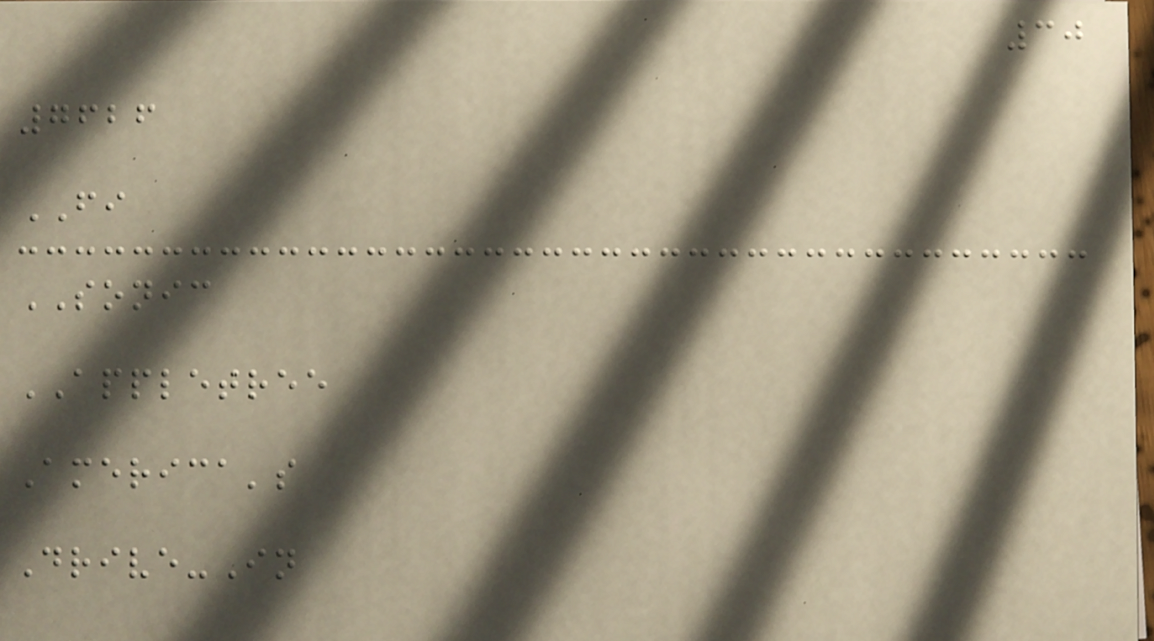30
7626
FI
SONIC
APPLETREE
America's
Drive-In
